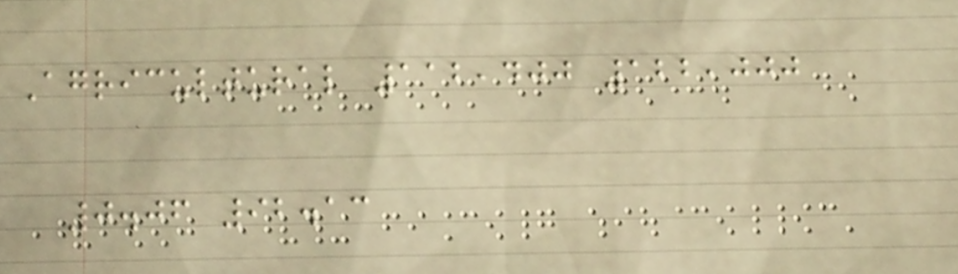Agricultural 112,400 122,000
0.06 92.13
